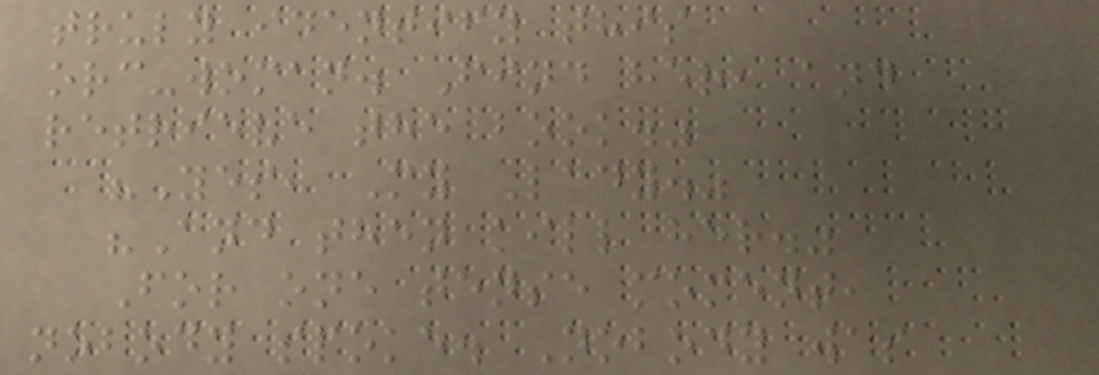truly identify this
orc-woman. Find her, and
retrieve the book."
"Yes, My Lady."
"And then kill her."
For one tense moment,
nobody spoke. Nobody was
